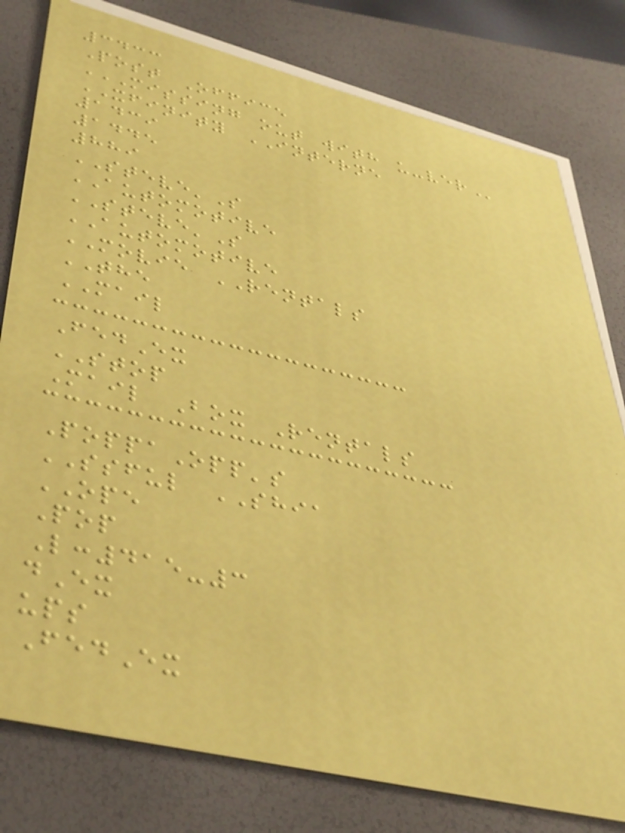3433
Post Office
MISSING OUT WITH U-VER
XFINITY INTERNE
1439
1445
889
STEVE'S
AUTOMOTIVE
STEVE'S
AUTOMOTIVE
MOVIE RENTALS
THE
MAIL
FedEx
STOP
Mail Box Rentals
PoppaOpp's
SSFUL SHIA
OPE
Pop
L:415-3
dEx
ups
FedEx
